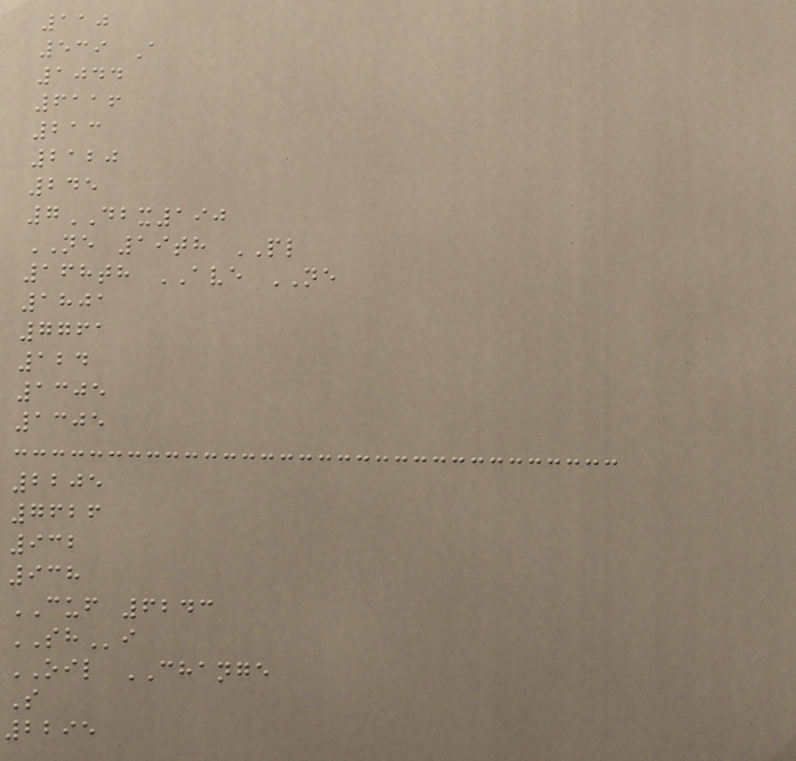110
539 A
1044
6116
213
2120
245
7DBX190
NE 19th PL
168th AVE NE
1801
7761
124
1305
1305
2205
7626
932
938
CUF 6243
SHi
OIL CHANGE
S
2295
